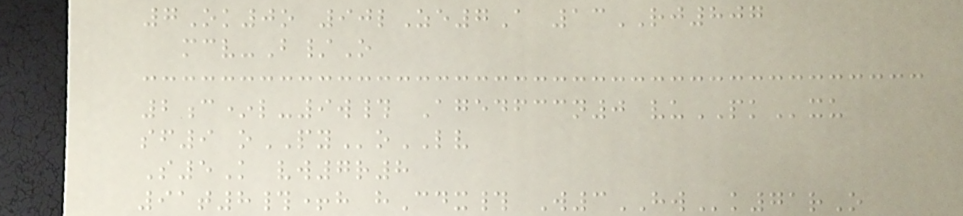7Ok0o 90lZe7A 13RJ807
mcv-B/O
2c*l-9w# Agedfccn0 vuPKxu
sf9 oPYoLV
S5K vw7r8
91t8#+h hCdx# W3HWk71rO
